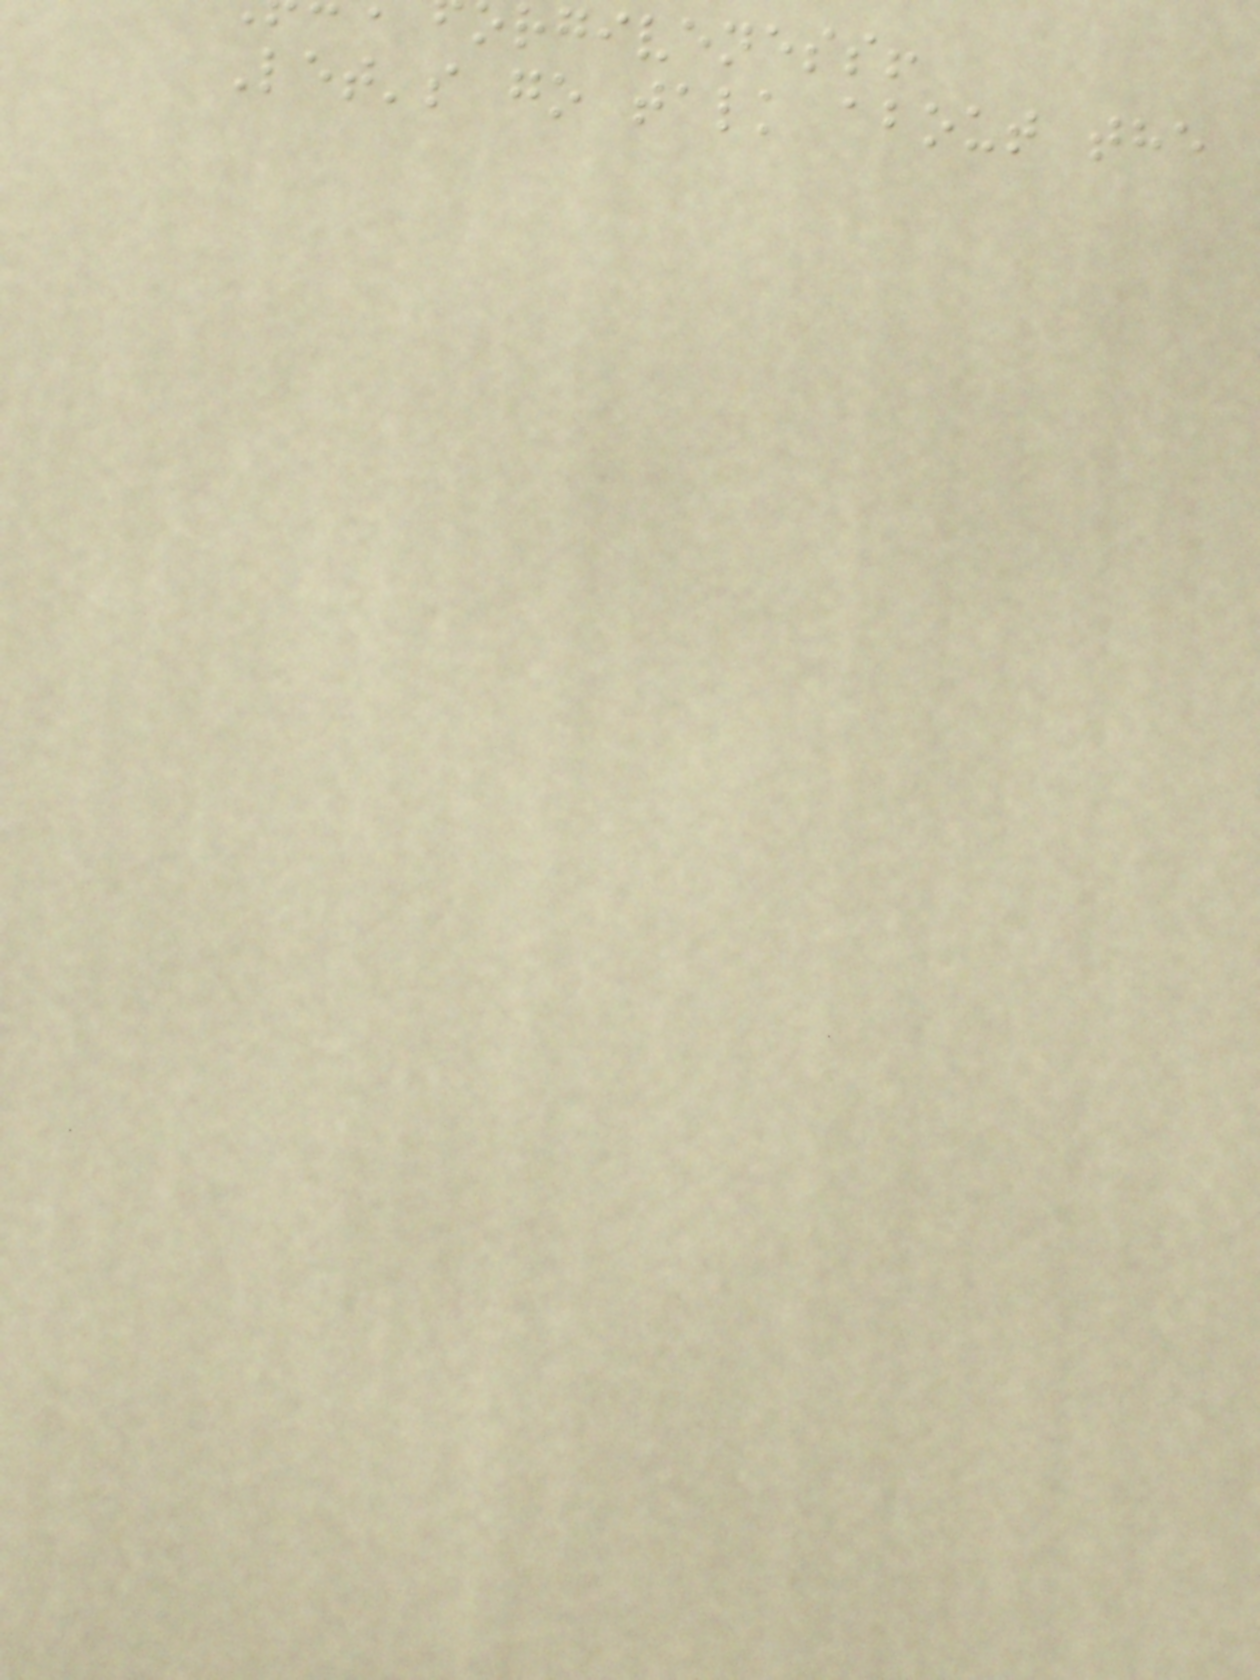rgiveness!
Let's go talk about the
